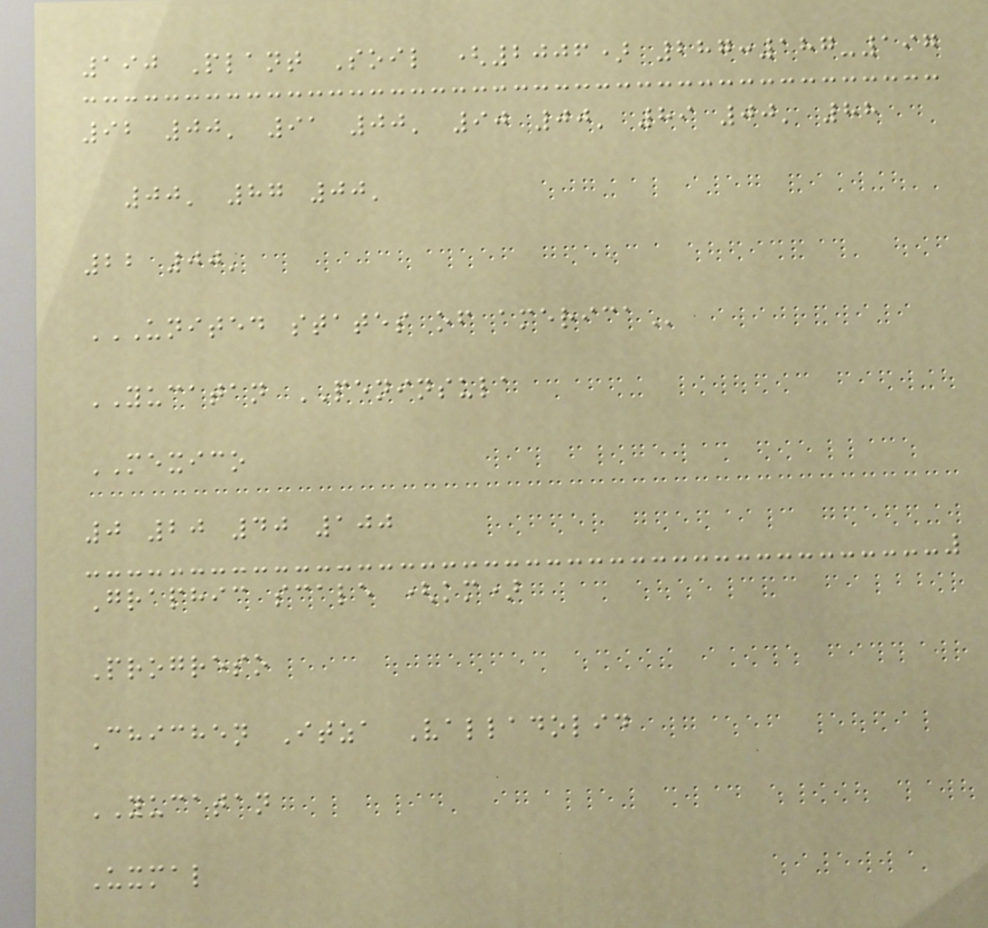190 Plant Soil (2006) 287:187-197
92 00' 91 00' 90 00' 89 00' 88
00' 87 00'
22 00'
UNITED STATES OF AMERICA
YUCATAN PENINSULA
MEXICO
0 20 40 100
Graphic scale (km)
Progreso
Chichen Itza Valladolid
YUCATAN
Uxmal
